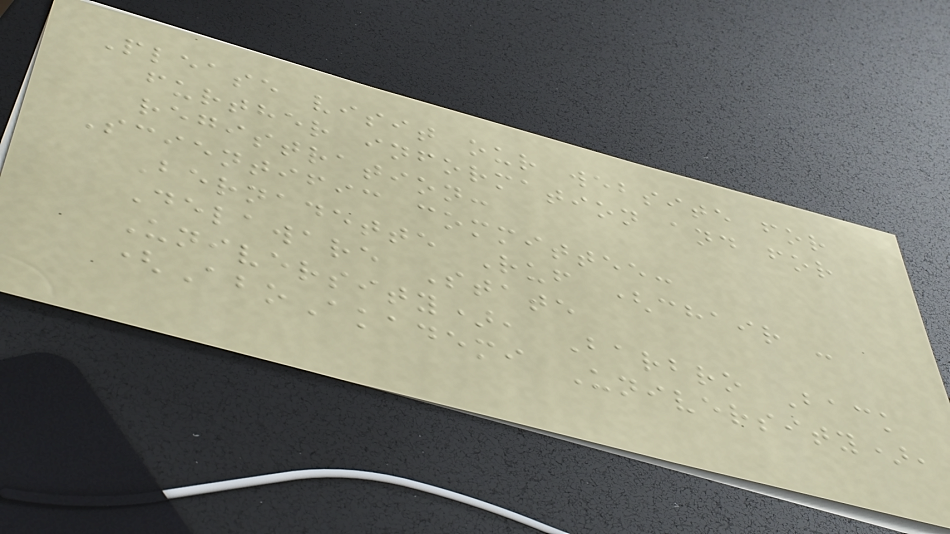Please visit our website for
further information and for
registration:
Scientific committee:
Bernadette Ruf (chair -
Delaware State
University), Barbro Back
(AboAkademi University),
